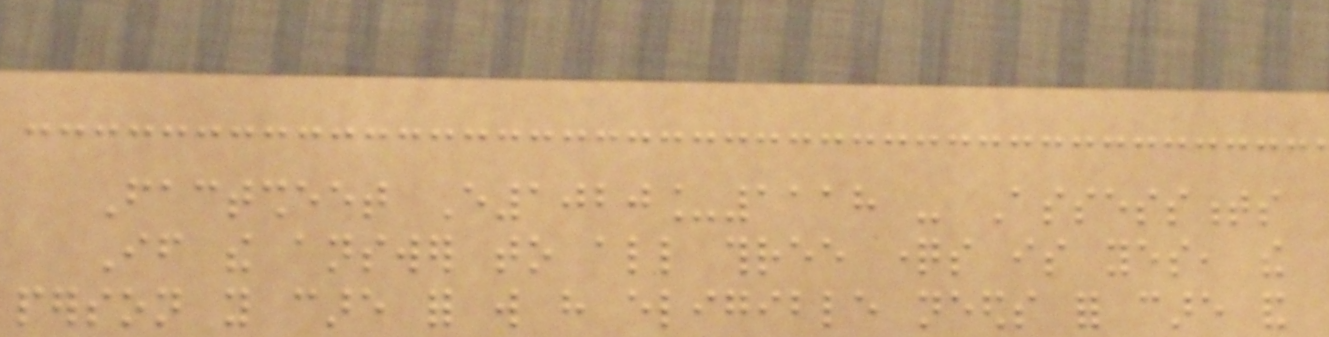Factsheet E1020_1118 - Assessments
If the answer to all three questions is yes, the
person you care for will have eligible needs for care and
